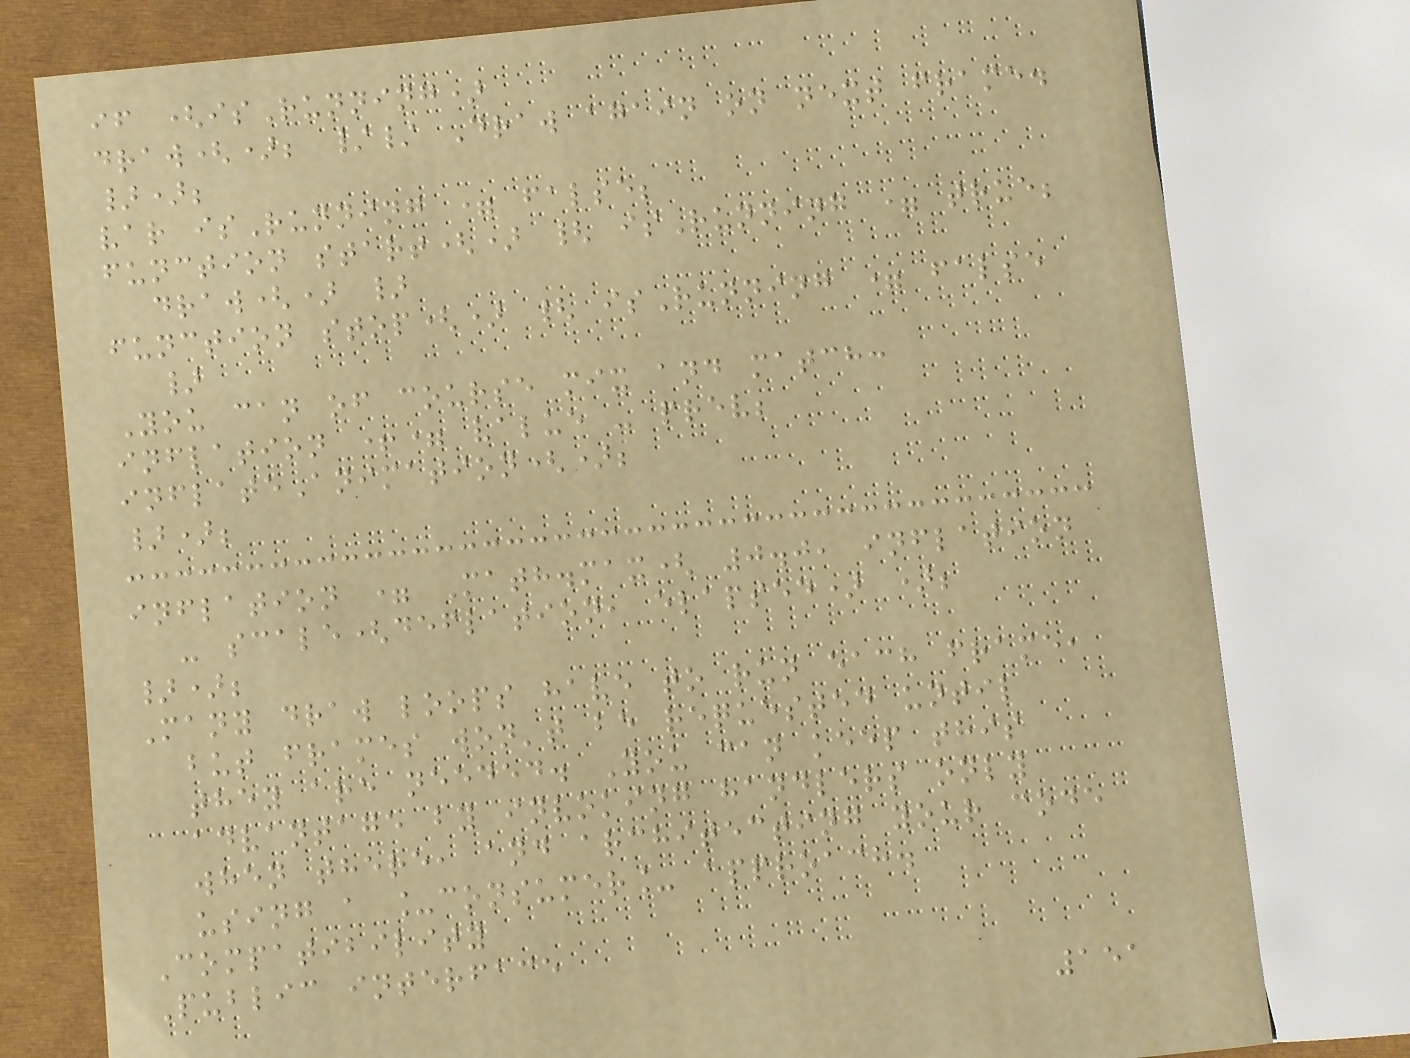if (isRunning)
draw(); // Draw again on next frame.
});
var isRunning = false;
function start() { isRunning = true;
draw() }
function stop() { isRunning = false
}
You can of course mix and match:
inflation += value - prev;
inflateAnimation();
});
inflation = Math.max( 0.0, inflation
- scale(deflation, elapsed) );
});
Many draw loops have to run each frame,
but frames won't be requested until
they are needed. You can keep this
advantage by invoking handlers only
when there, and architecting your code
using a _consumer_ approach.
Compatibility
Public interface
151
